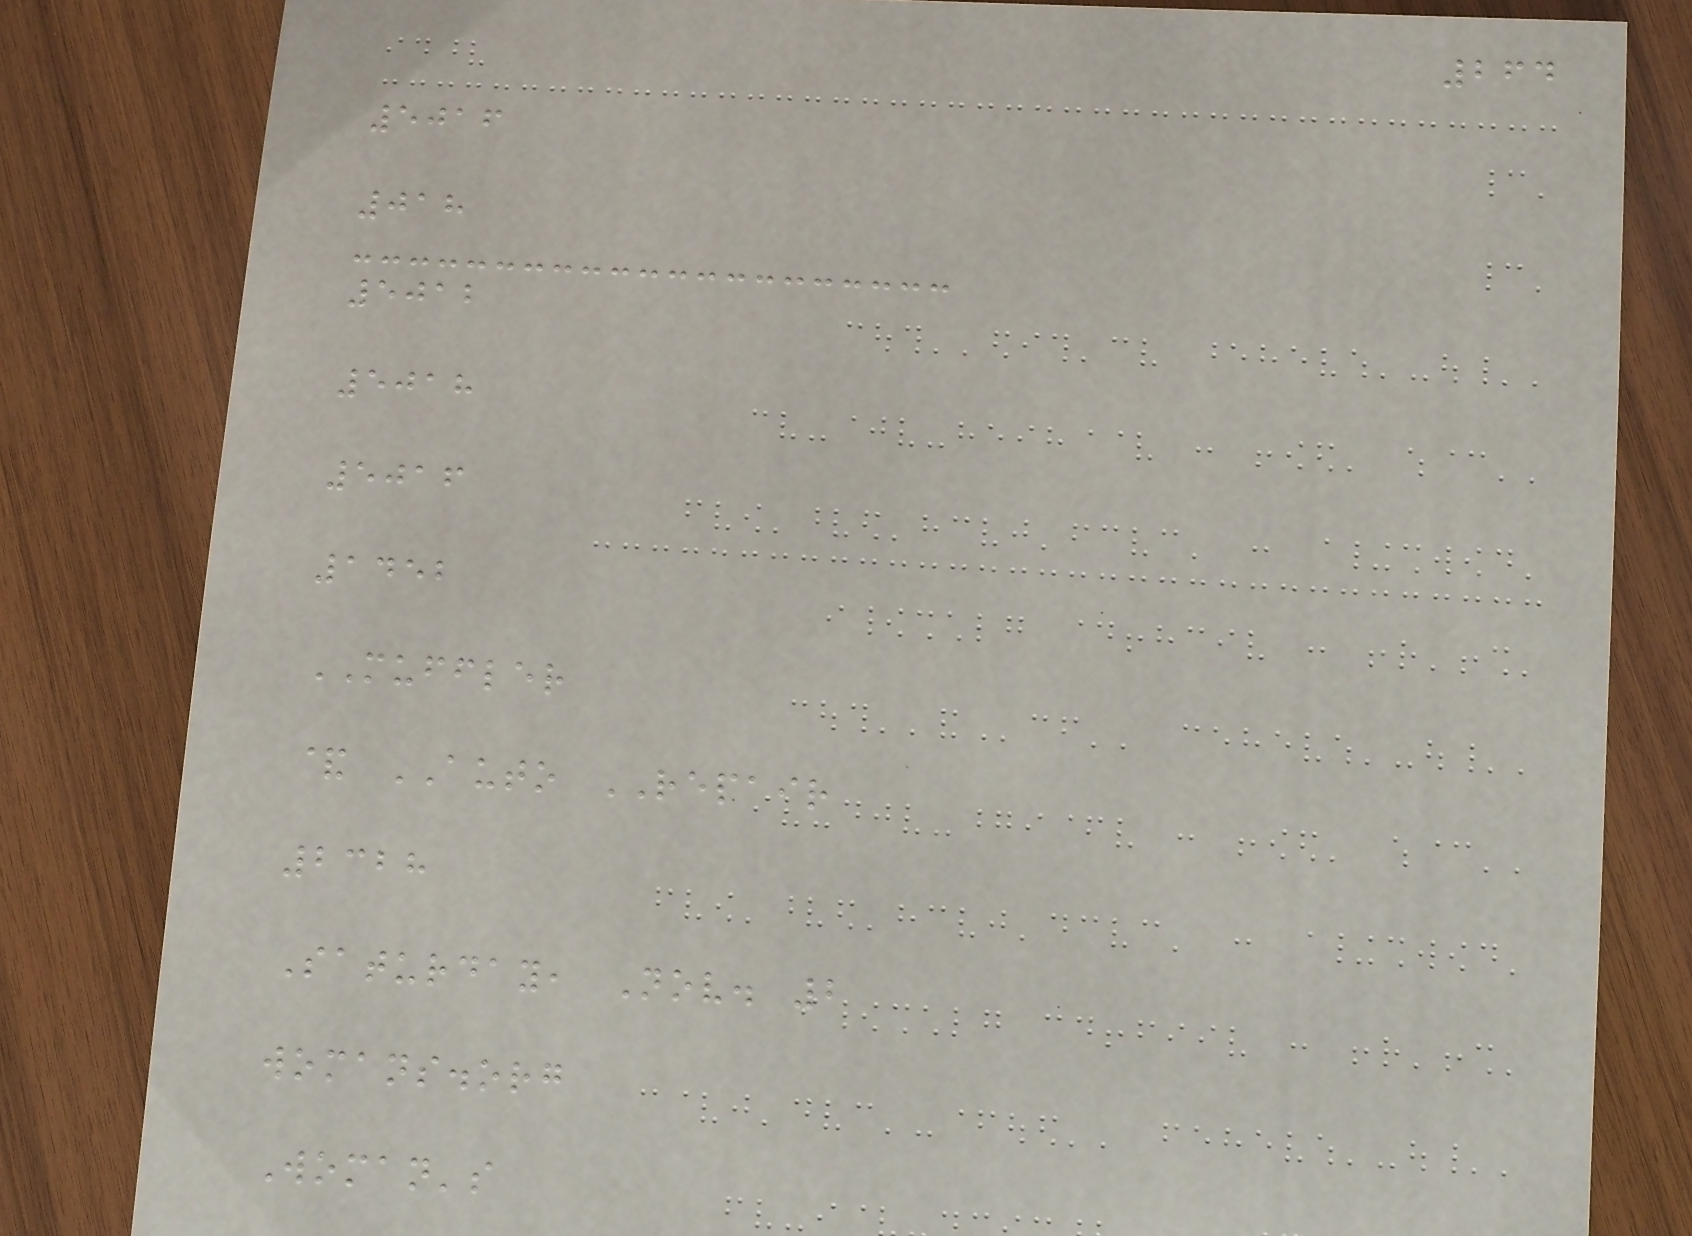264
5016
018
5012
5018
5016
1452
MUFFLER
& AUTO REPAIR
2328
Saturday, Nov. 2
womans.org
Woman's
